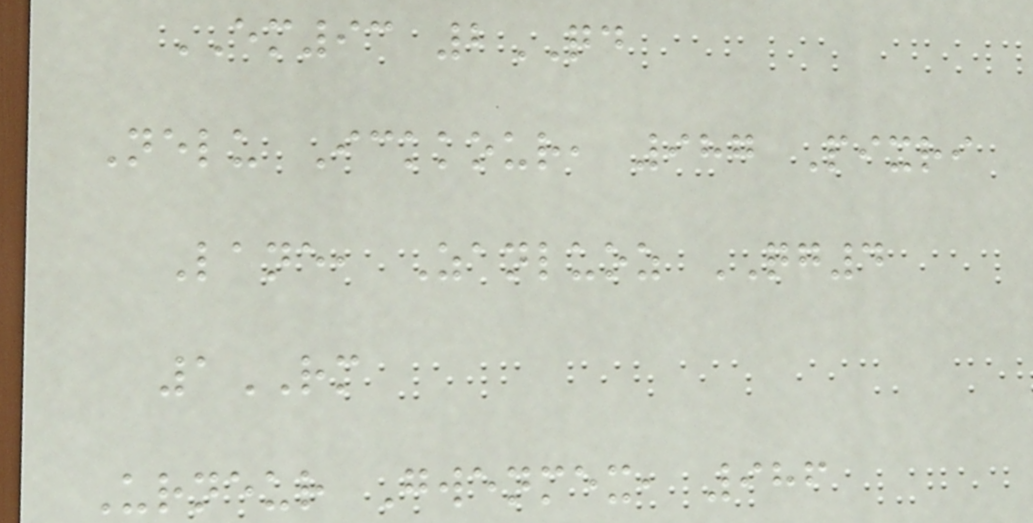EM93 2QD
Nelu Ickkour, 987 Pixri
Lane, Zanluoz QG4
1RM
Urneur Gwenmex, 986
